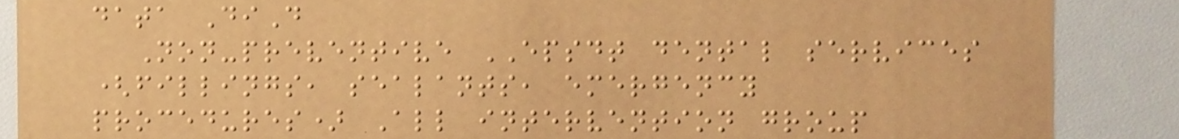data DiD
Non-preventive EPSDT dental services
(fillings, sealants, emergency
procedures) All intervention group
